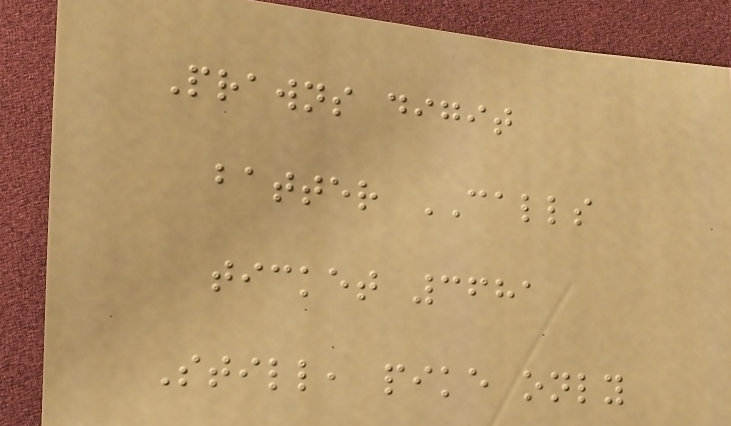Prawns digit
batter CALLS
ticket 3681
Still, pike only
